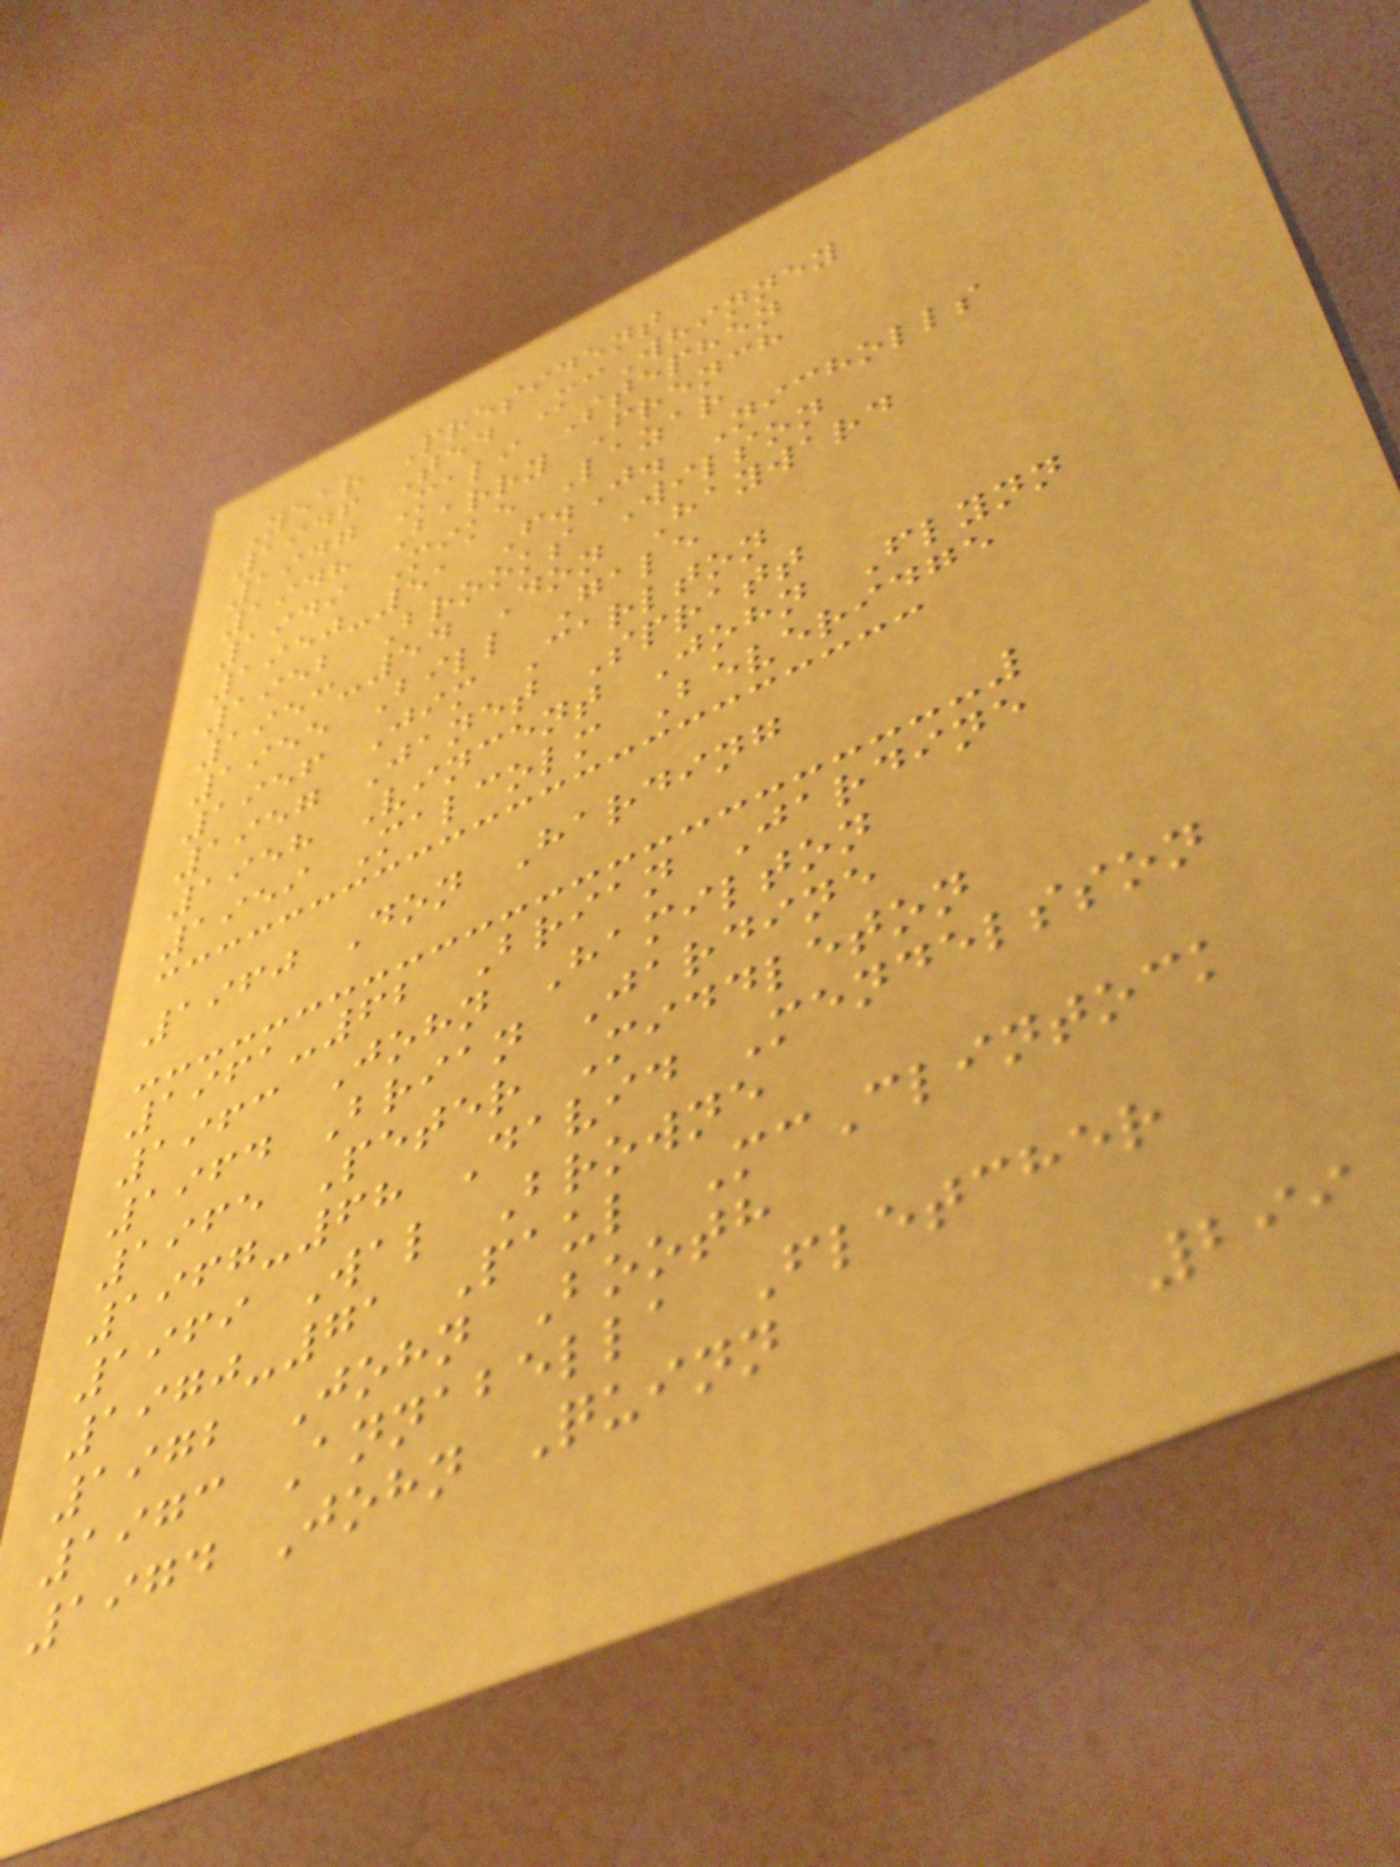Year President
1946 Ted McWhinney
1947 Mali Stephen
1948 Barry French
1949 Mike Lazar
1950-51 F.J. Nicholls
1952 Brooks Wilson
1953-54 Don Hayward
1955 Bill Gale
1956 Jim Carlton
1957 Janet Spratt
1958 Vincent John Flynn
1959 Malcolm Beveridge
1960 Don Harding
1961-62 Brian Jardine
1963 John Hamilton
1964 Brian Jardine
1965 Peter Middleton
1967-68 David Mendelsson
1969 Wal Browne
1970-71 Paul McClintock
1972 John Booth
1973 Annabella Fletcher
1974 John Quinn
299
